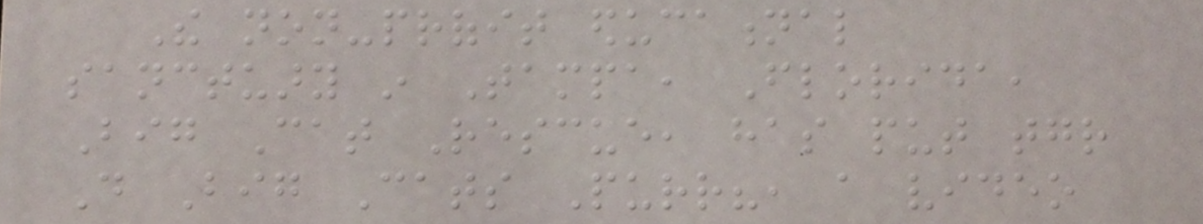The non-profit educational
sanctuary in Tampa, Florida,
Big Cat Rescue, has put together
Do Big Cats Purr?, a video
